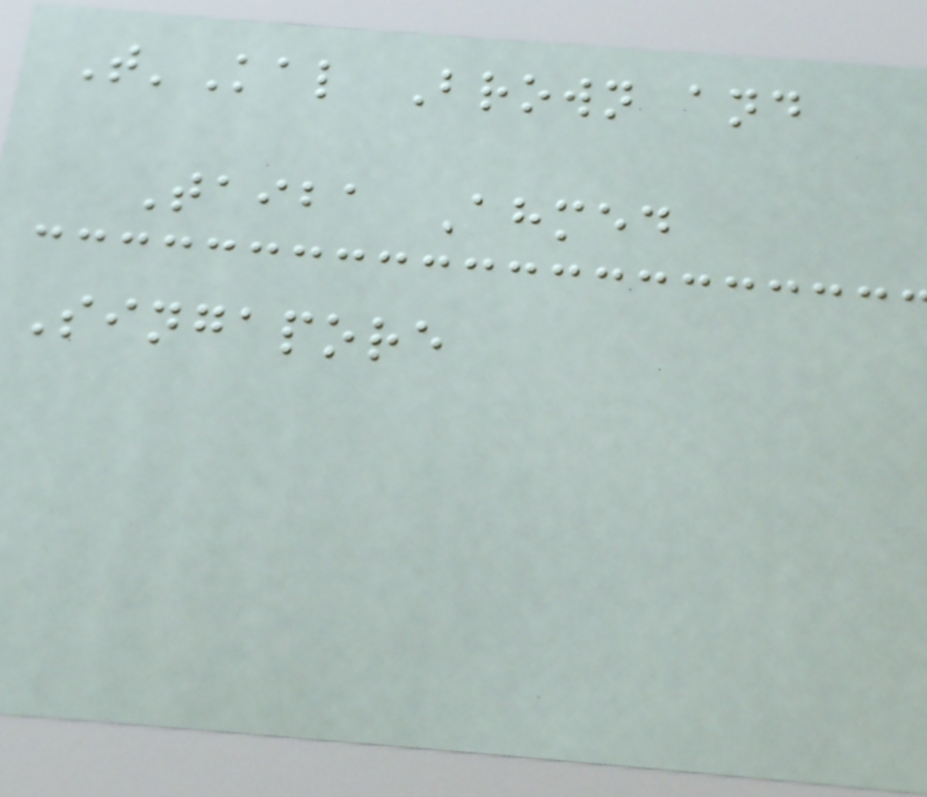T'Kal Brown and
Taiba Ahmed
Singapore
